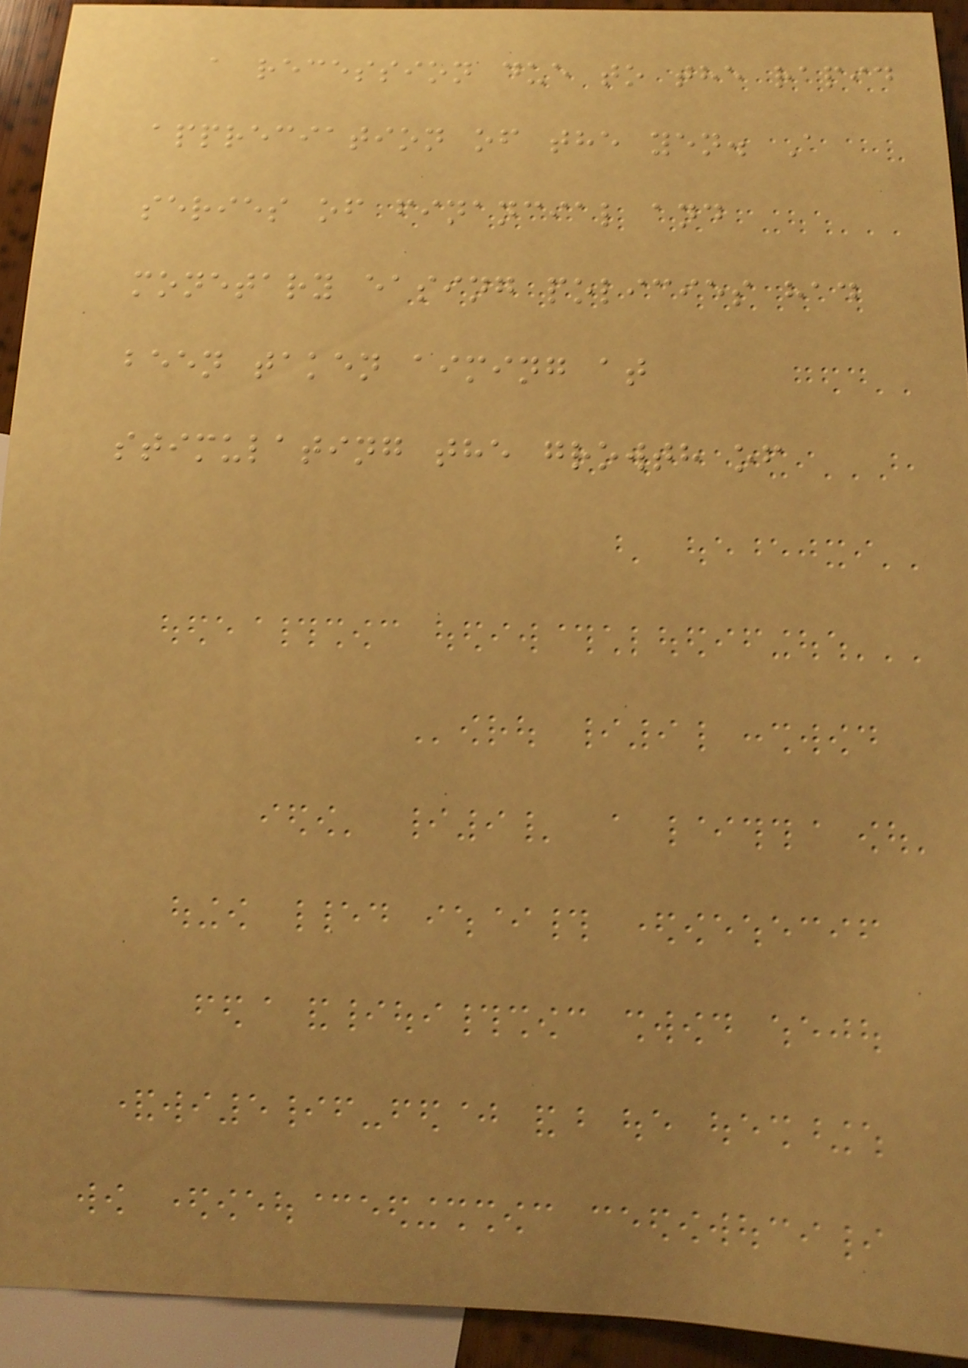a recession due to the rapid
appreciation of the yen. A
series of financial and
monetary easing policies had
been taken aiming at
stimulating the growth of
